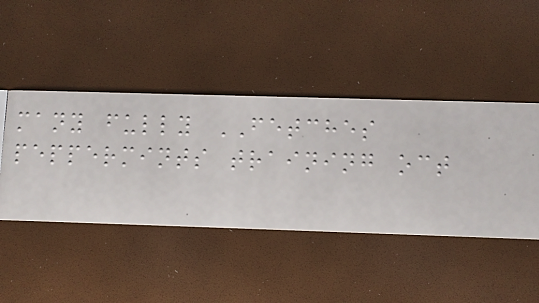many fully FETCHES
peppermints training oct
